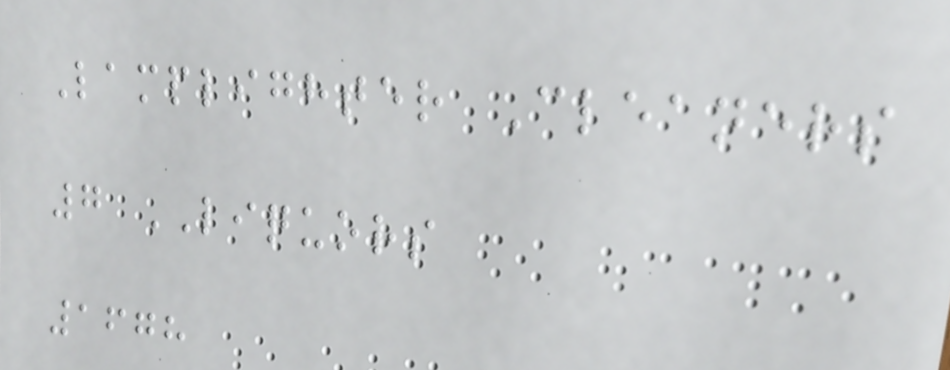Lamplighter Cleaners
7 LIQUORS
1678
